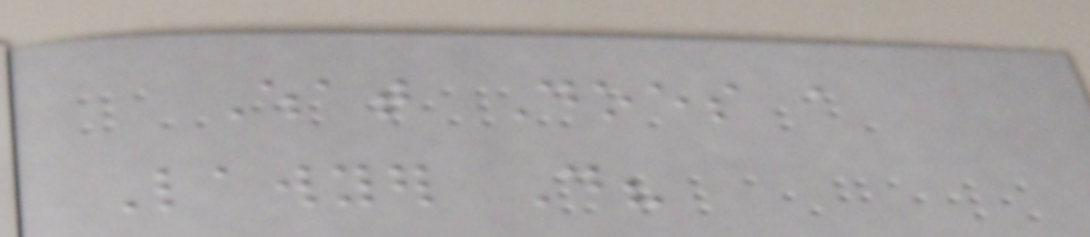What Does a
Lawyer Do?
